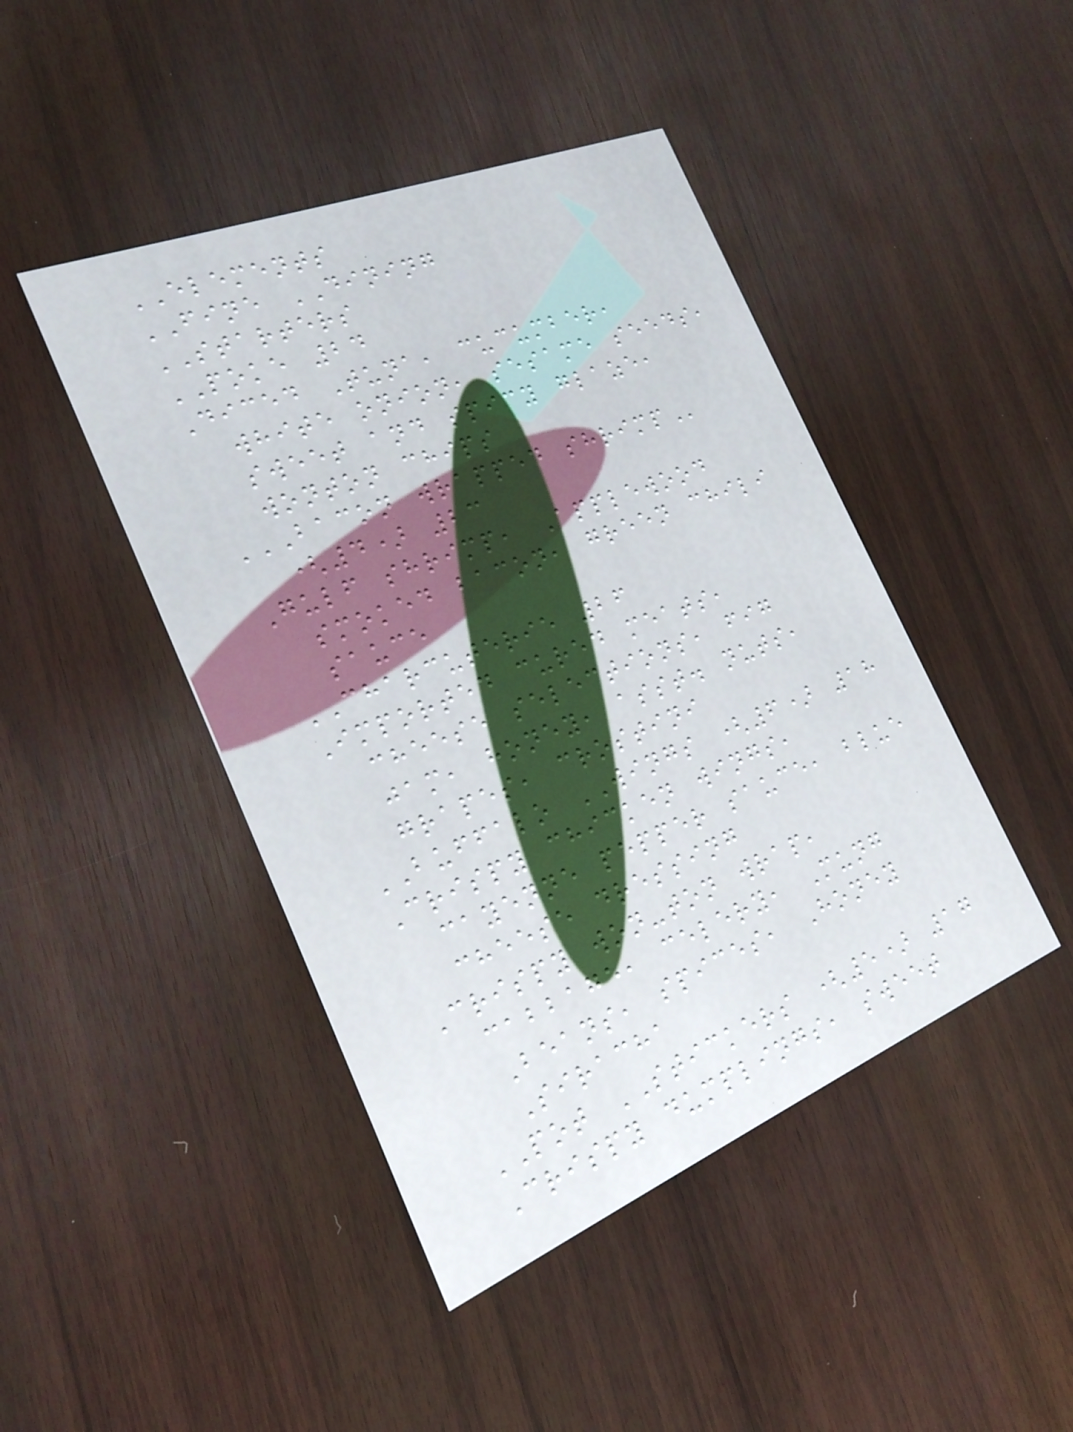ELEMENTS
FINE DINING
STARTERS
POKE 24
Diced Tuna, cucumber,
white onion, sesame seeds,
sweet and spicy glaze,
wonton chips
BACON WRAPPED SHRIMP
(4) 23
Gulf shrimp, Applewood
smoked bacon, green chili
sauce
CHARCUTERIE 26
Imported cured meats,
cheese selections, fig
jam, honey, asst. nuts,
grapes, crostini
BUFFALO WINGS (6) 18
Crispy chicken wings,
cayenne pepper sauce, blue
cheese dressing
Crispy won-ton wrap,
cabbage, celery, Mung
Beans, spices, Honey
Siracha
POT STICKERS (5) 17
Crispy dumplings, sweet
